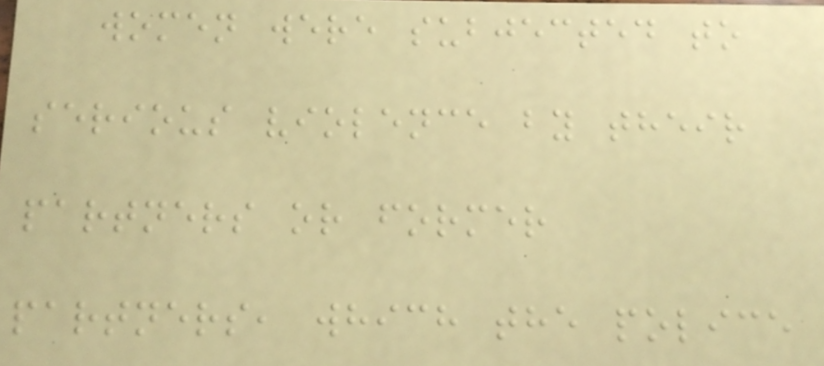women were subjected to
serious violence by their
partners or former
partners, which the police
